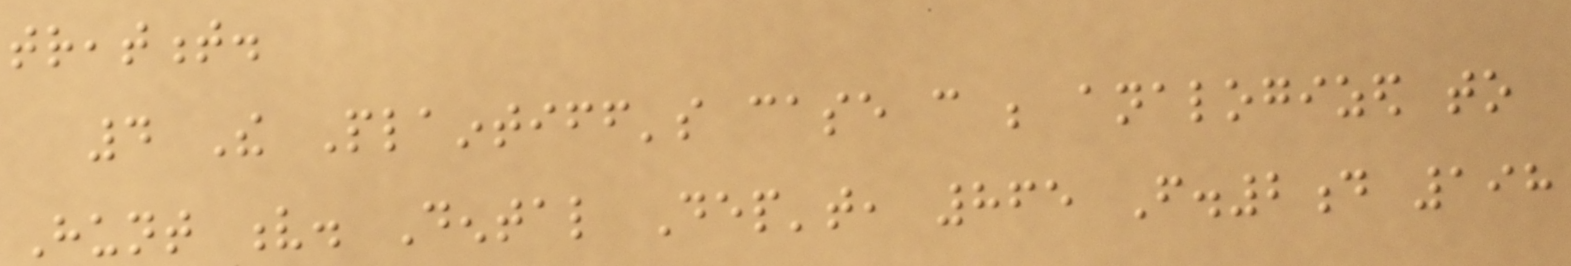treatment.
4 The Plaintiff's case can be analogized to
Hunt v. Dental Dep't, 865 F.2d 198
